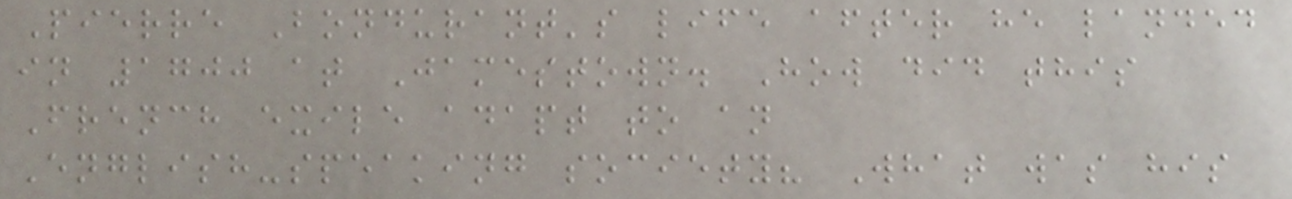Pierre Bondurant's life after he landed
in 1700 at Jamestown. How did this
French exile adapt to an
English-speaking society? What was his
